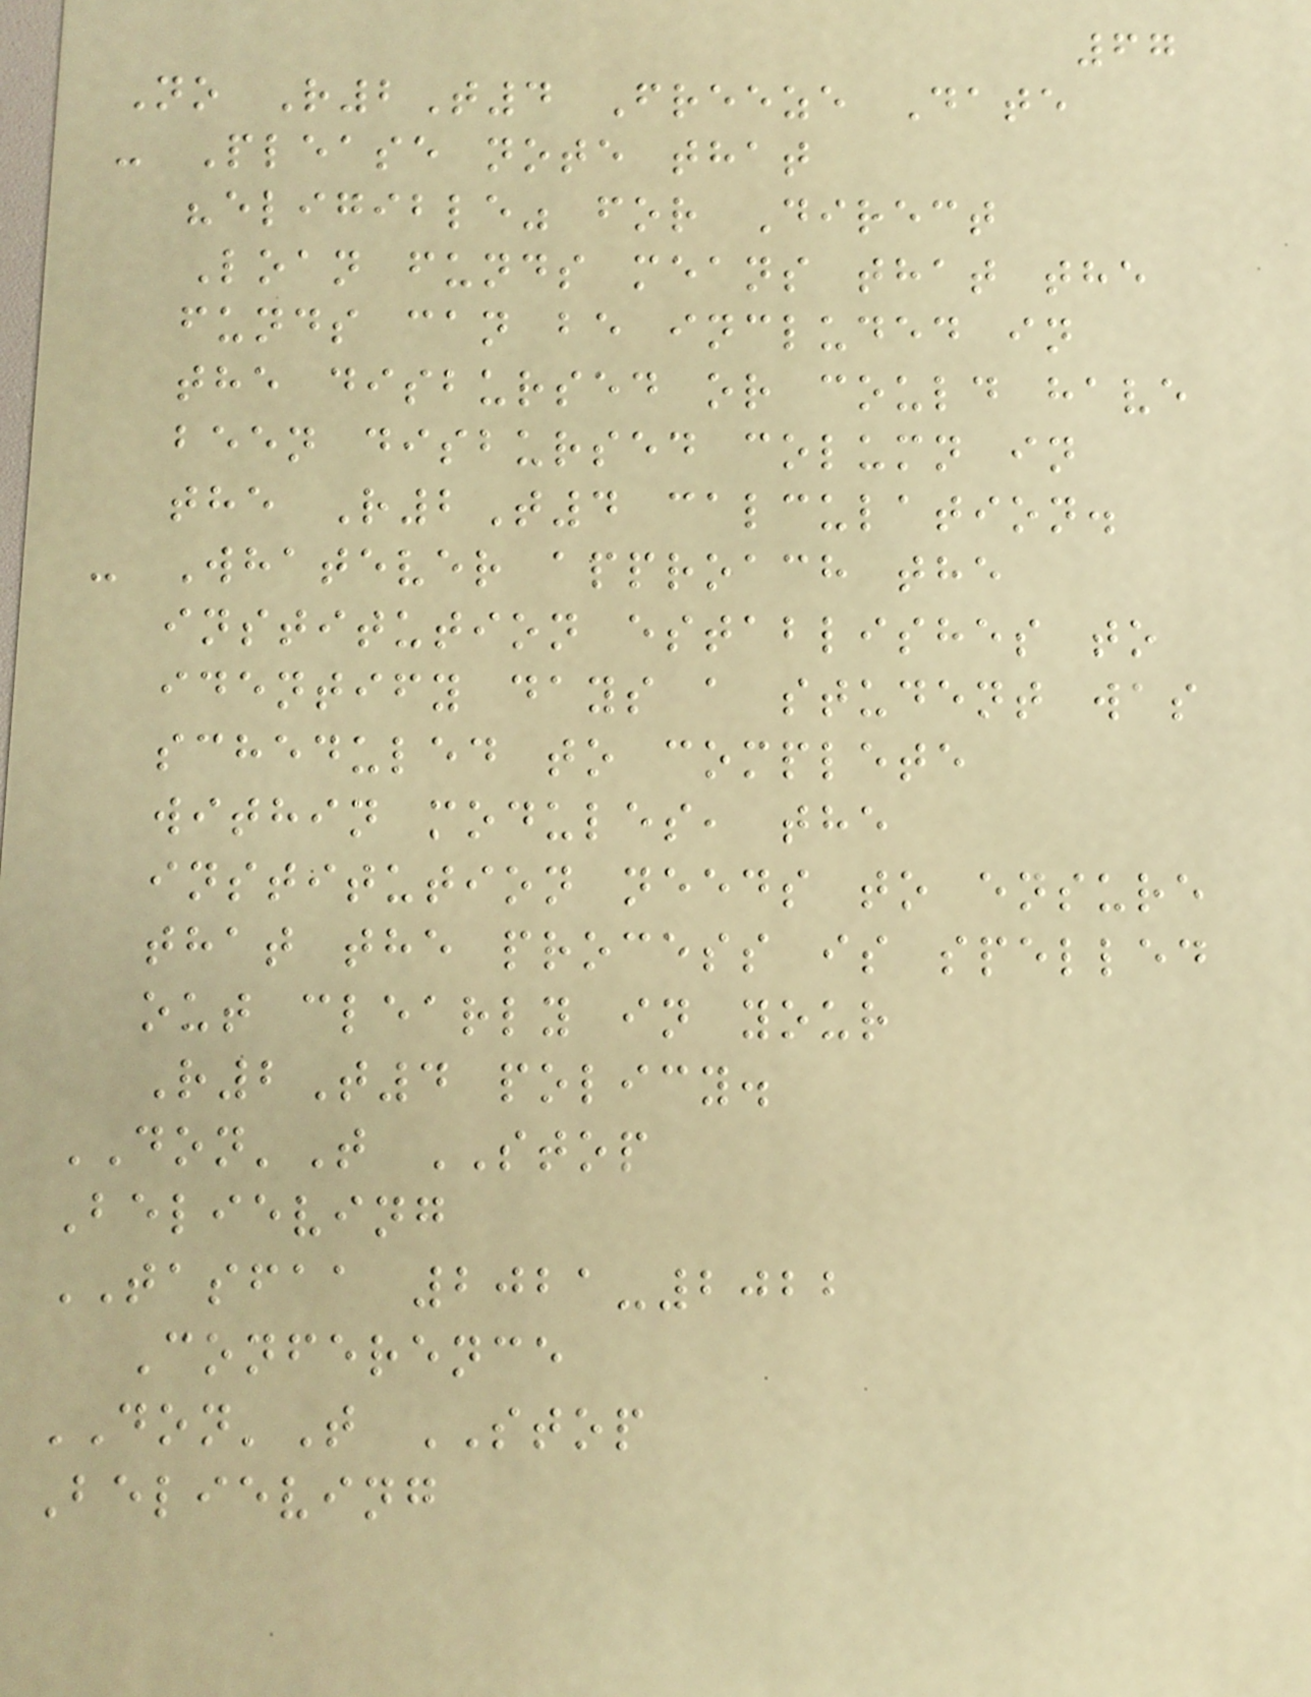67
No R2T4 Freeze Date
- Please note that
"eligible" for Direct
Loan funds means that the
funds can be included in
the disbursed or could have
been disbursed column in
the R2T4 calculation.
- Whatever approach the
institution establishes to
identify days a student was
scheduled to complete
within modules, the
institution needs to ensure
that the process is spelled
out clearly in your
R2T4 policy.
DON'T STOP
Believing
TASFAA 2021-2022
Conference
DON'T STOP
Believing
